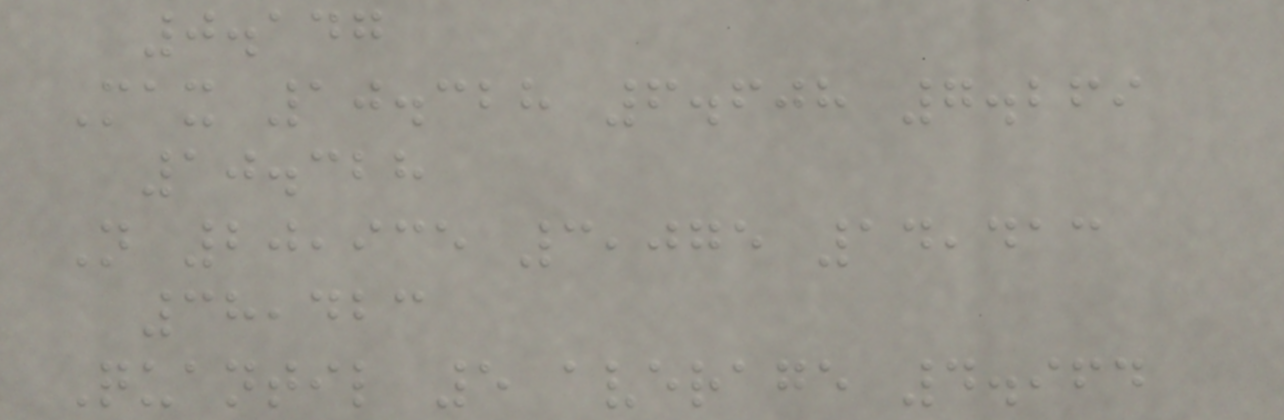0.147
Max 10.328 6.608 7.269
10.328
N 20,935 3,075 14,413
38,423
Quantil 5 average 4.964
